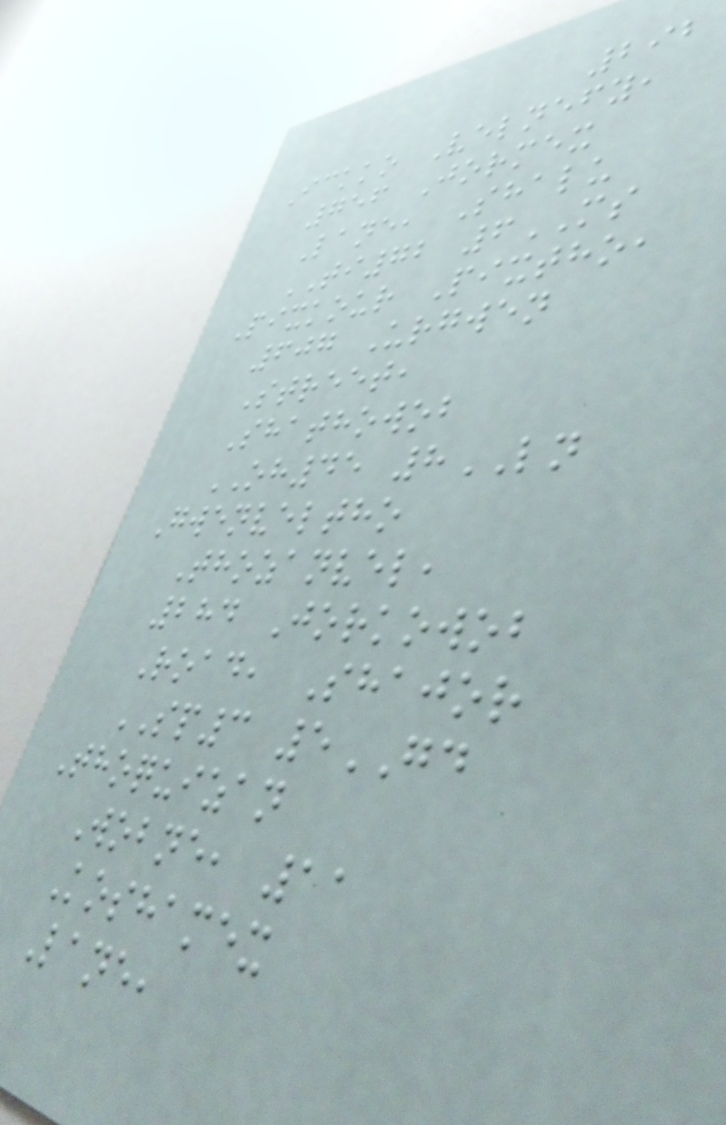292
Ickko Velnefy,
756 Jormex
Lane, Shalu
TI72 6MS
Pixkour Pixtho,
607 Urgwen
Street,
Shathowob
OH45 8LN
Gwenveltho
Thozanvel,
284 Jorkowob
Road, Shajor
SP3 5GD
Thoquizan
Wobne, 11
Koshamex
Lane,
